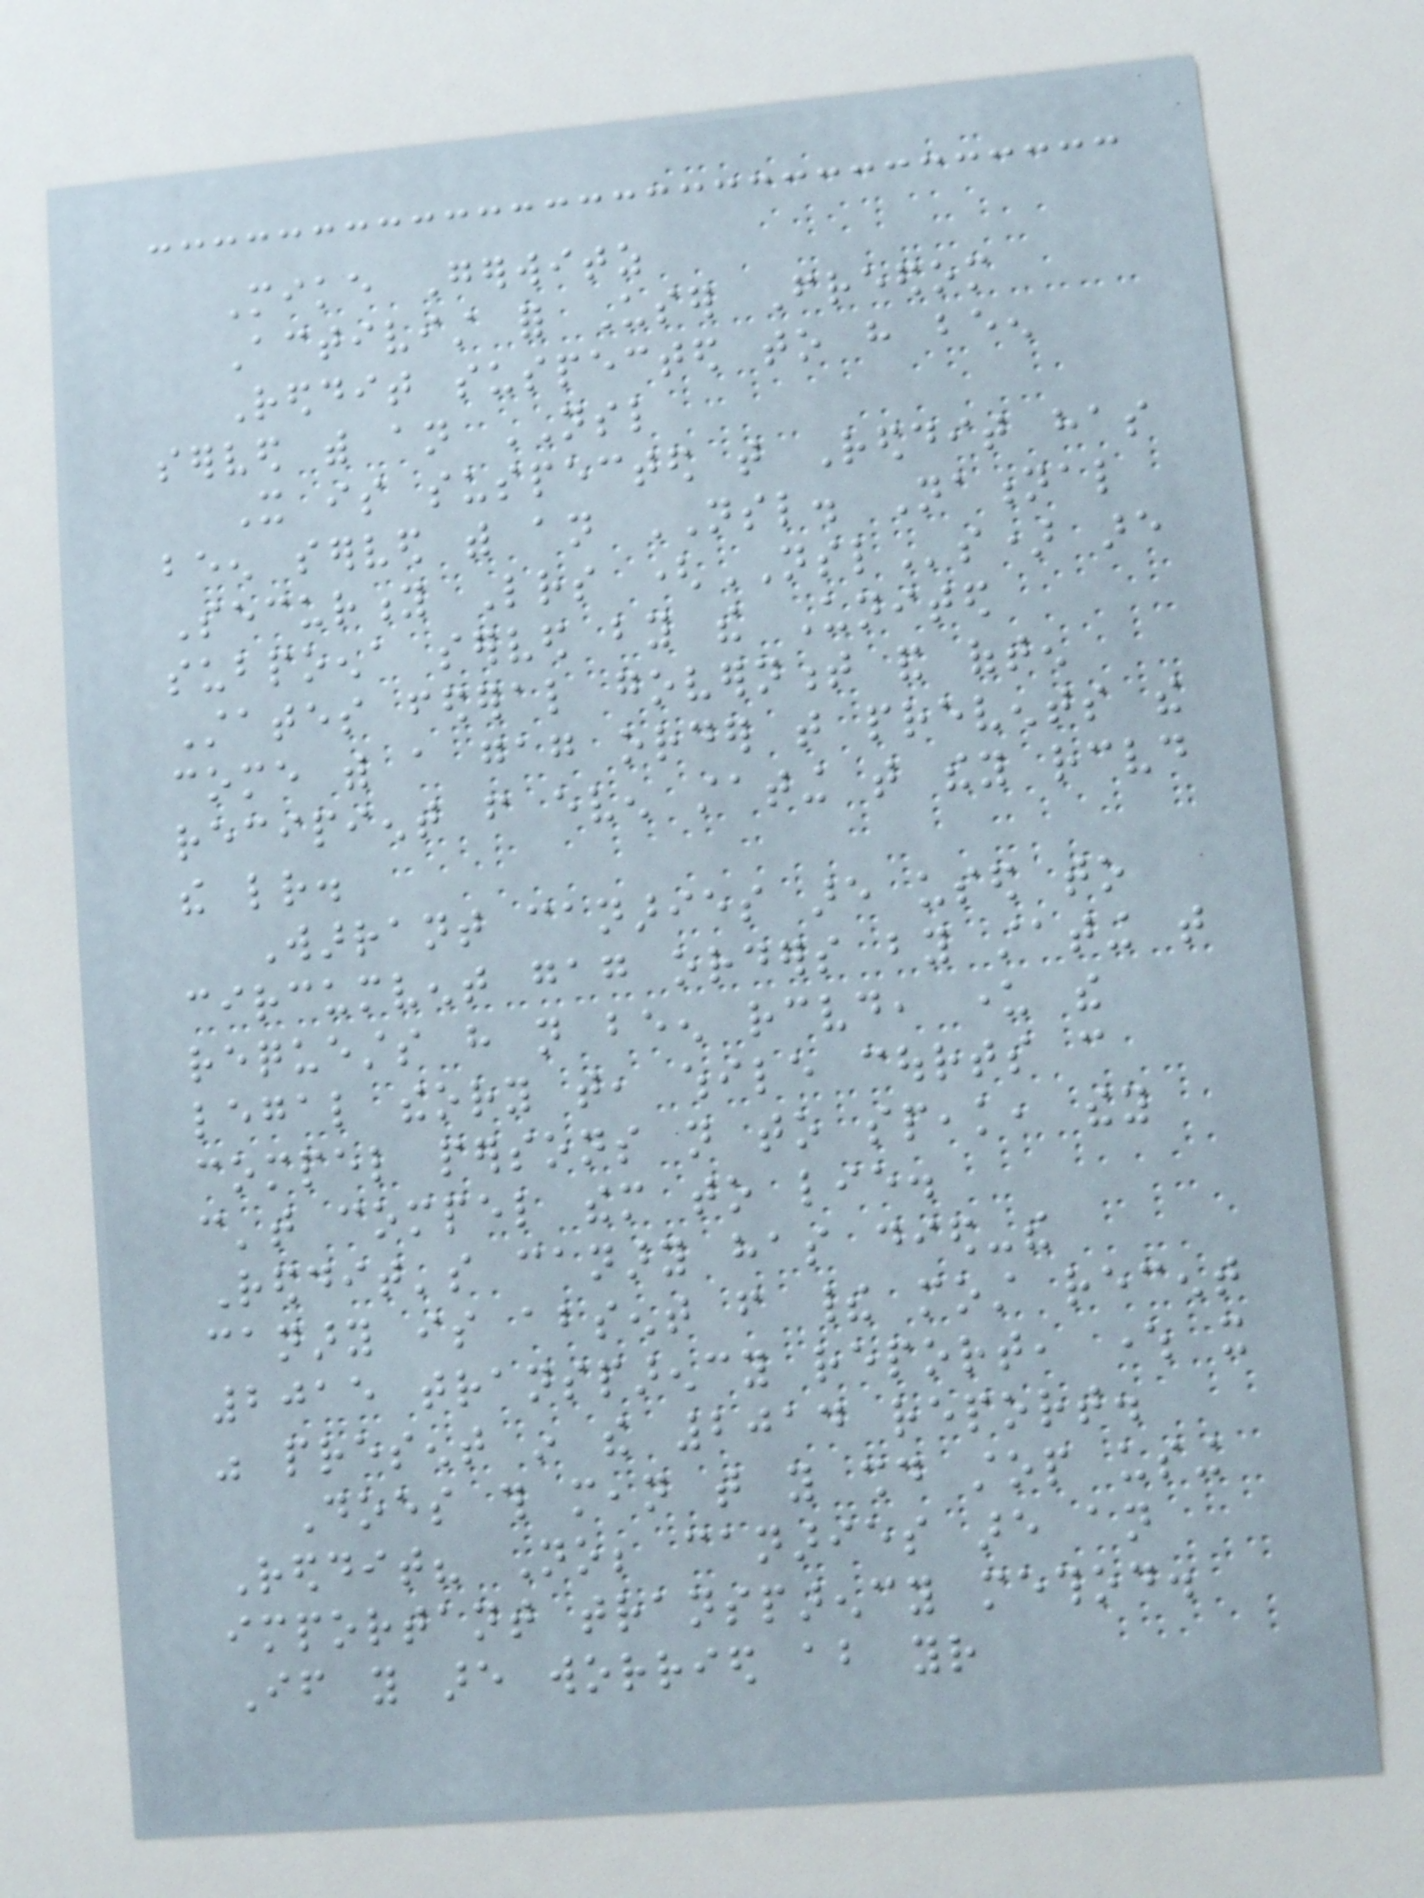Mike Gerwitz
Activist for User Freedom
Reddit suspected to have been
served with an NSL
It is suspected that Reddit has
been served with an NSL. National
Security Letters (NSLs) are
subpoena served by the United
States federal government and often
come with a gag order that prevents the
recipient from even stating that they received
the letter.
Warrant canaries are used to
circumvent gag orders by stating that
requests have not been received, under the
legal theory that, while courts can
compel persons not to speak, they
can't compel them to lie.
Reddit's canary has died-the
canary is absent from their most recent
2015 transparency report, where it
was present in the 2014 report.
Does this mean that you should stop using
Reddit? No; canaries are an
important transparency method.
If you are worried about your
